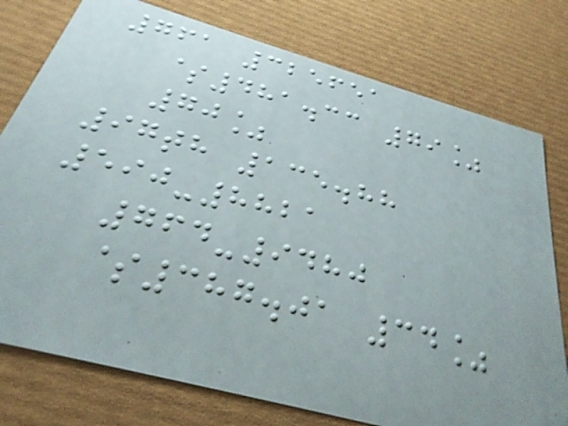761 325651
$481.33 79%
70%
97th 135.88
590-8821
764-9480
$387.01 34%
